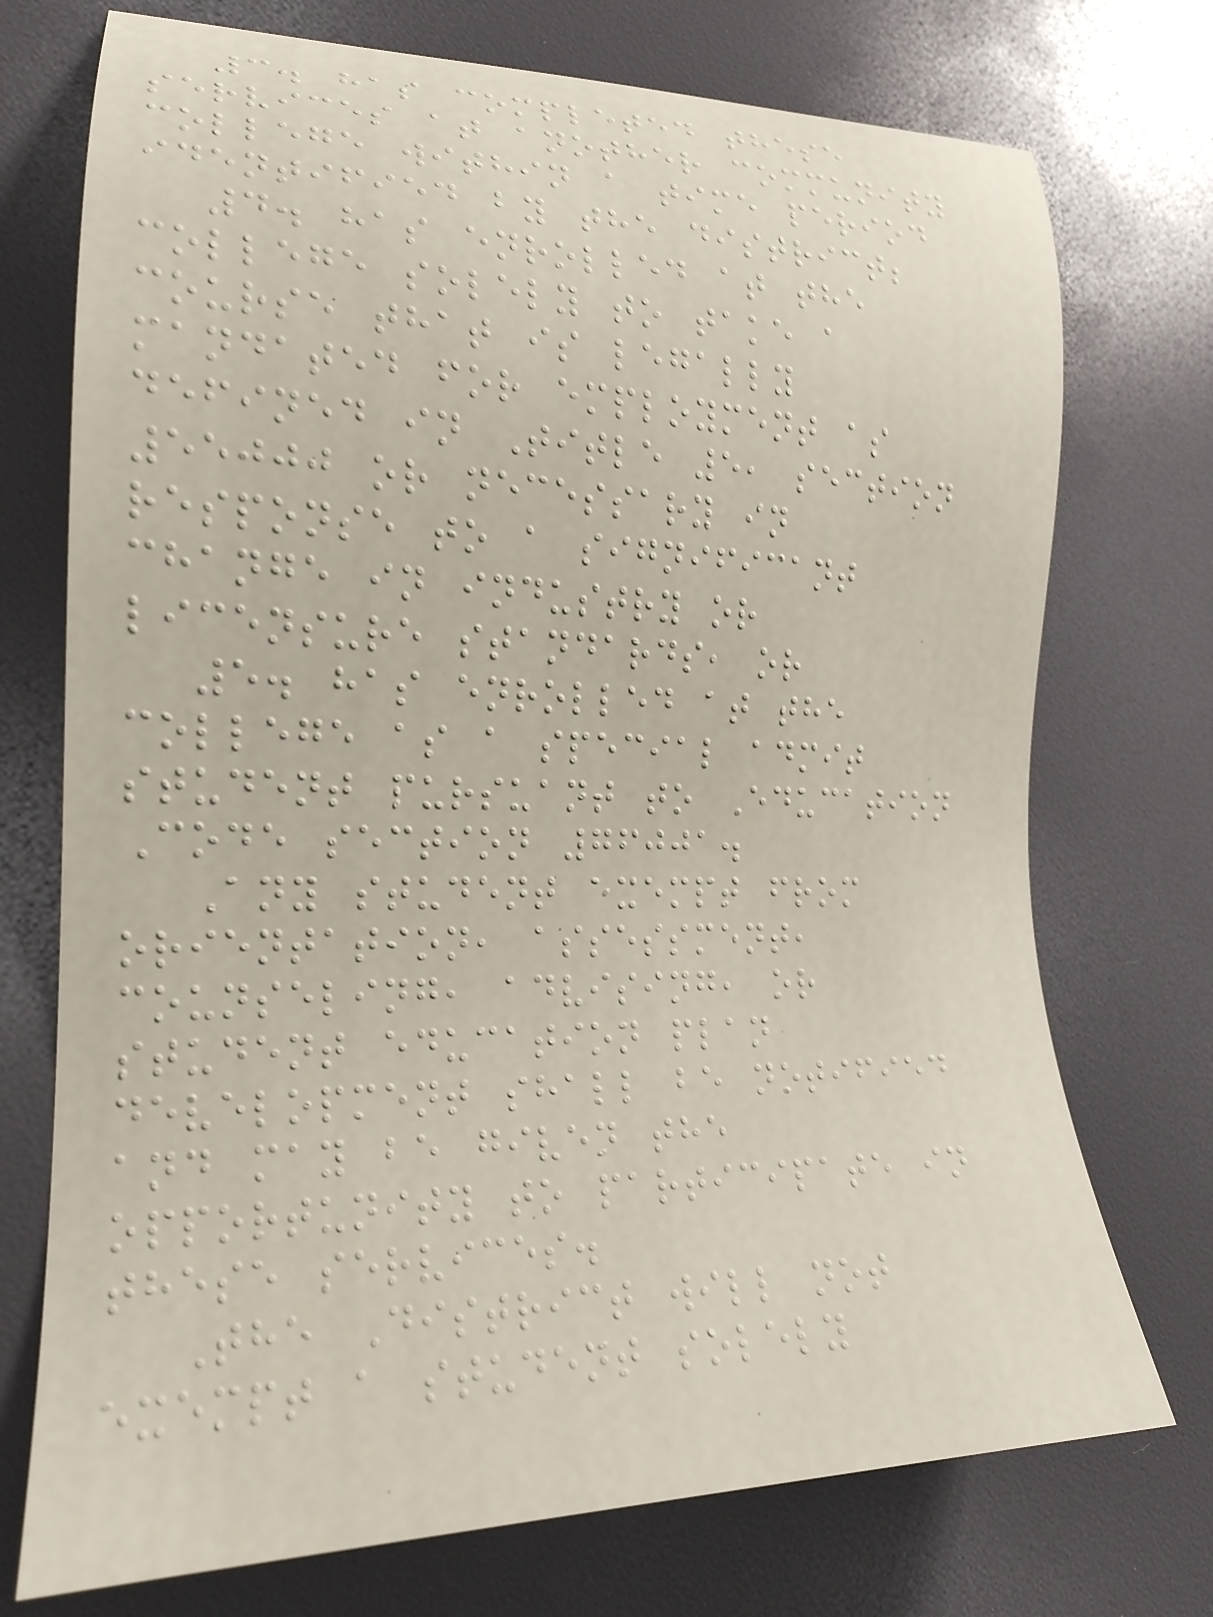3. has completed these
services at another community
college within a time period
identified by the district;
4. has enrolled at the
college solely to take a
course that is legally
mandated for employment as
defined in Title 5, section
55000 or necessary in
response to a significant
change in industry or
licensure standards, or
5. has enrolled at the
college as a special admit
student pursuant to Education
Code section 76001.
Any student exempt from
orientation, assessment,
counseling, advising, or
student education plan
development shall be notified
and may be given the
opportunity to participate in
these services.
The District will not
exempt a student solely
